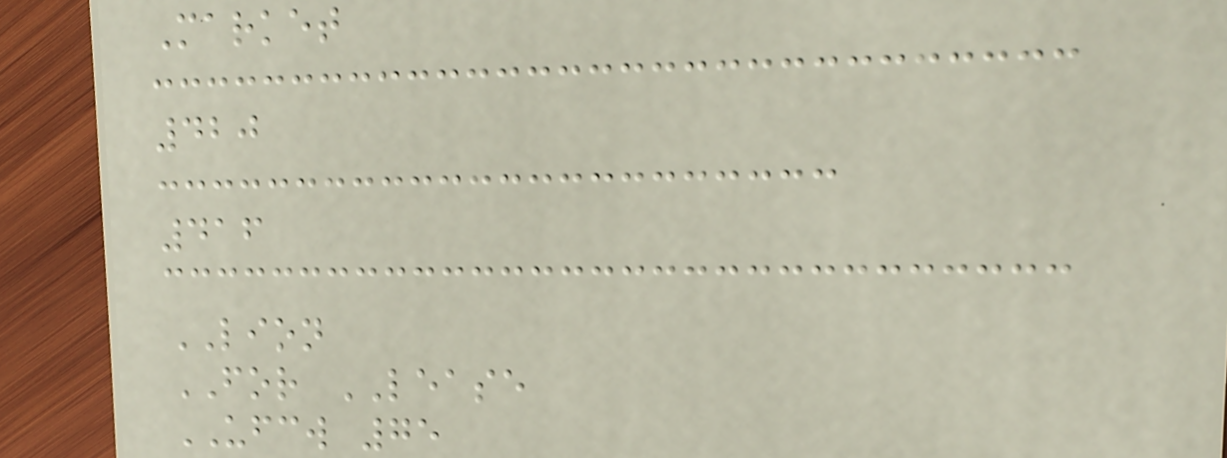Market
420
416
LION
FOR LEASE
UFCW 75
